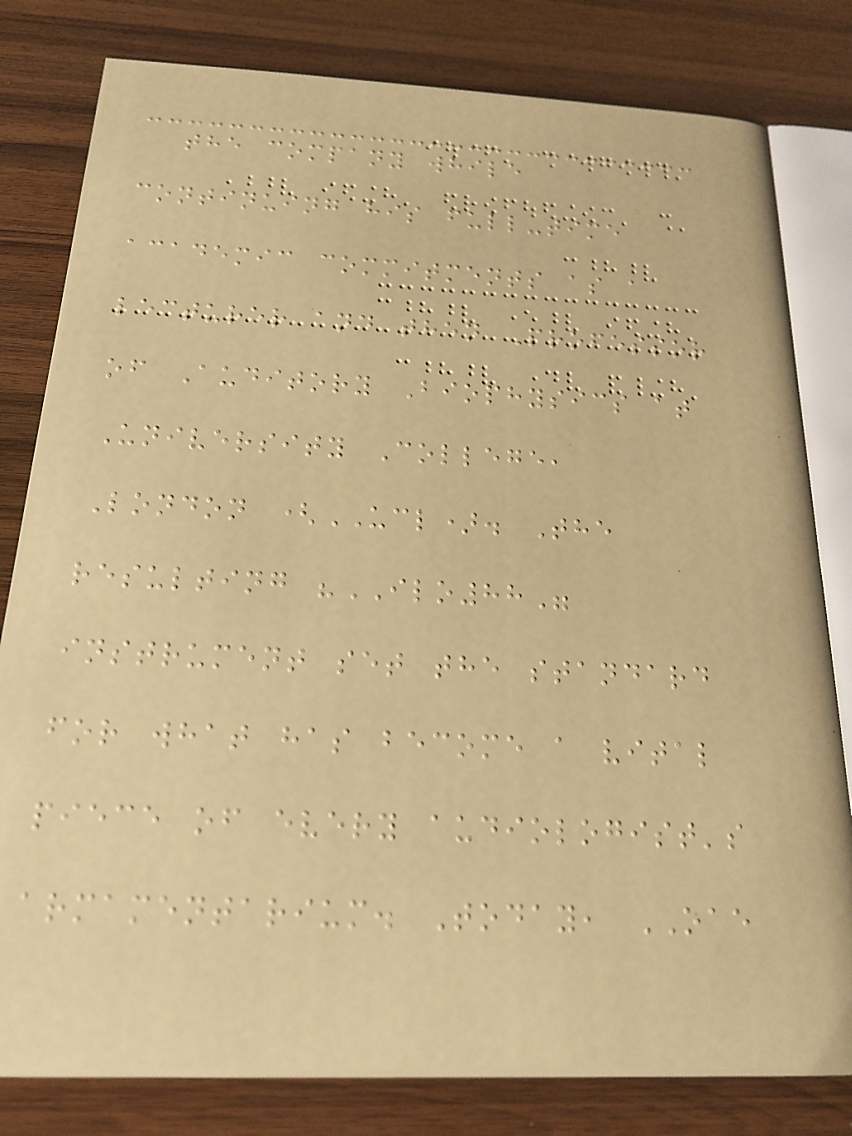the company while
continuing his full-time
academic commitments as a
lecturer and then Professor
of Auditory Biophysics at
University College,
London (UCL). The
resulting "ILO88"
instrument set the standard
for what has become a vital
piece of every audiologist's
armamentarium. Today, OAE
